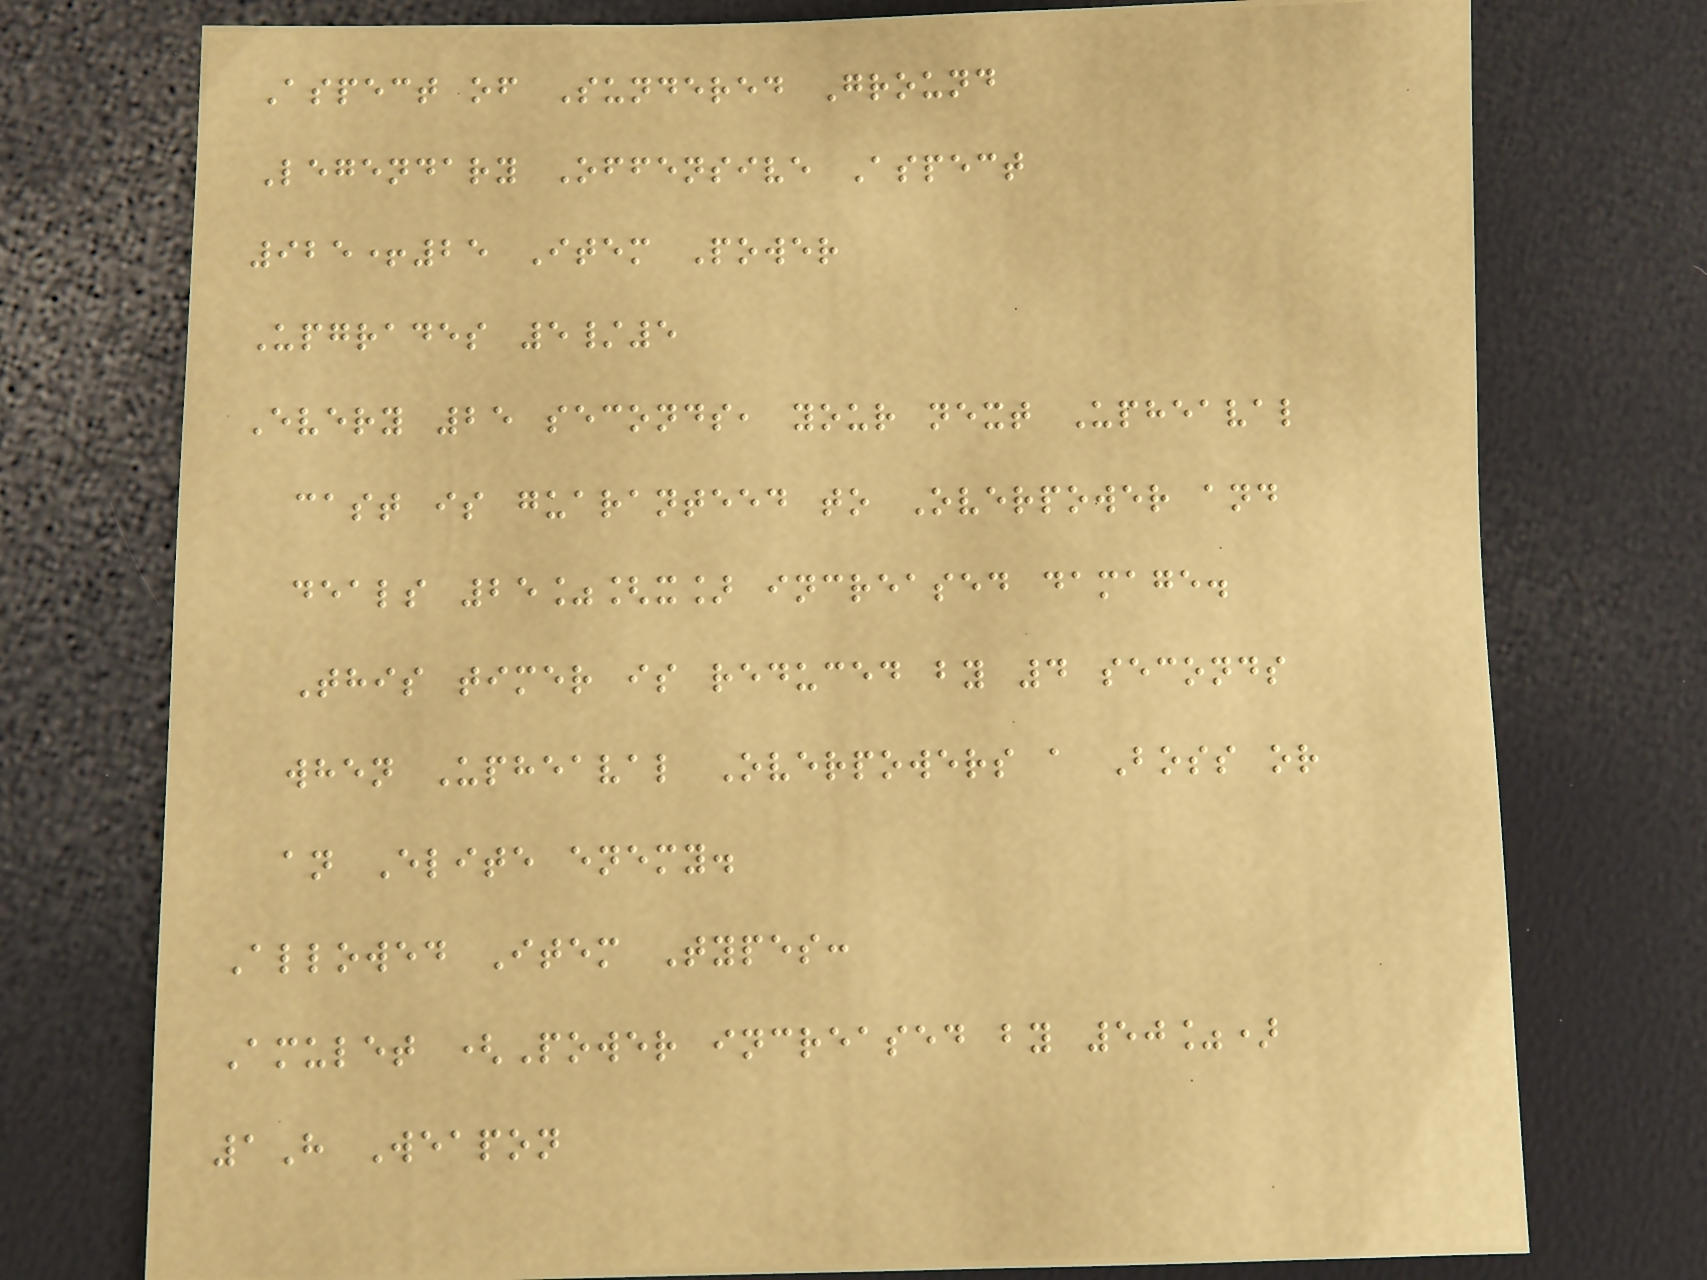Aspect of Sundered Ground
Legendary Offensive Aspect
925+25 Item Power
Upgrades 5/5
Every 25 seconds, your next Upheaval
cast is guaranteed to Overpower and
deals 25%[x] increased damage.
This timer is reduced by 4 seconds
when Upheaval Overpowers a Boss or
an Elite enemy.
Allowed Item Types:
Amulet (Power increased by 50%)
1H Weapon
